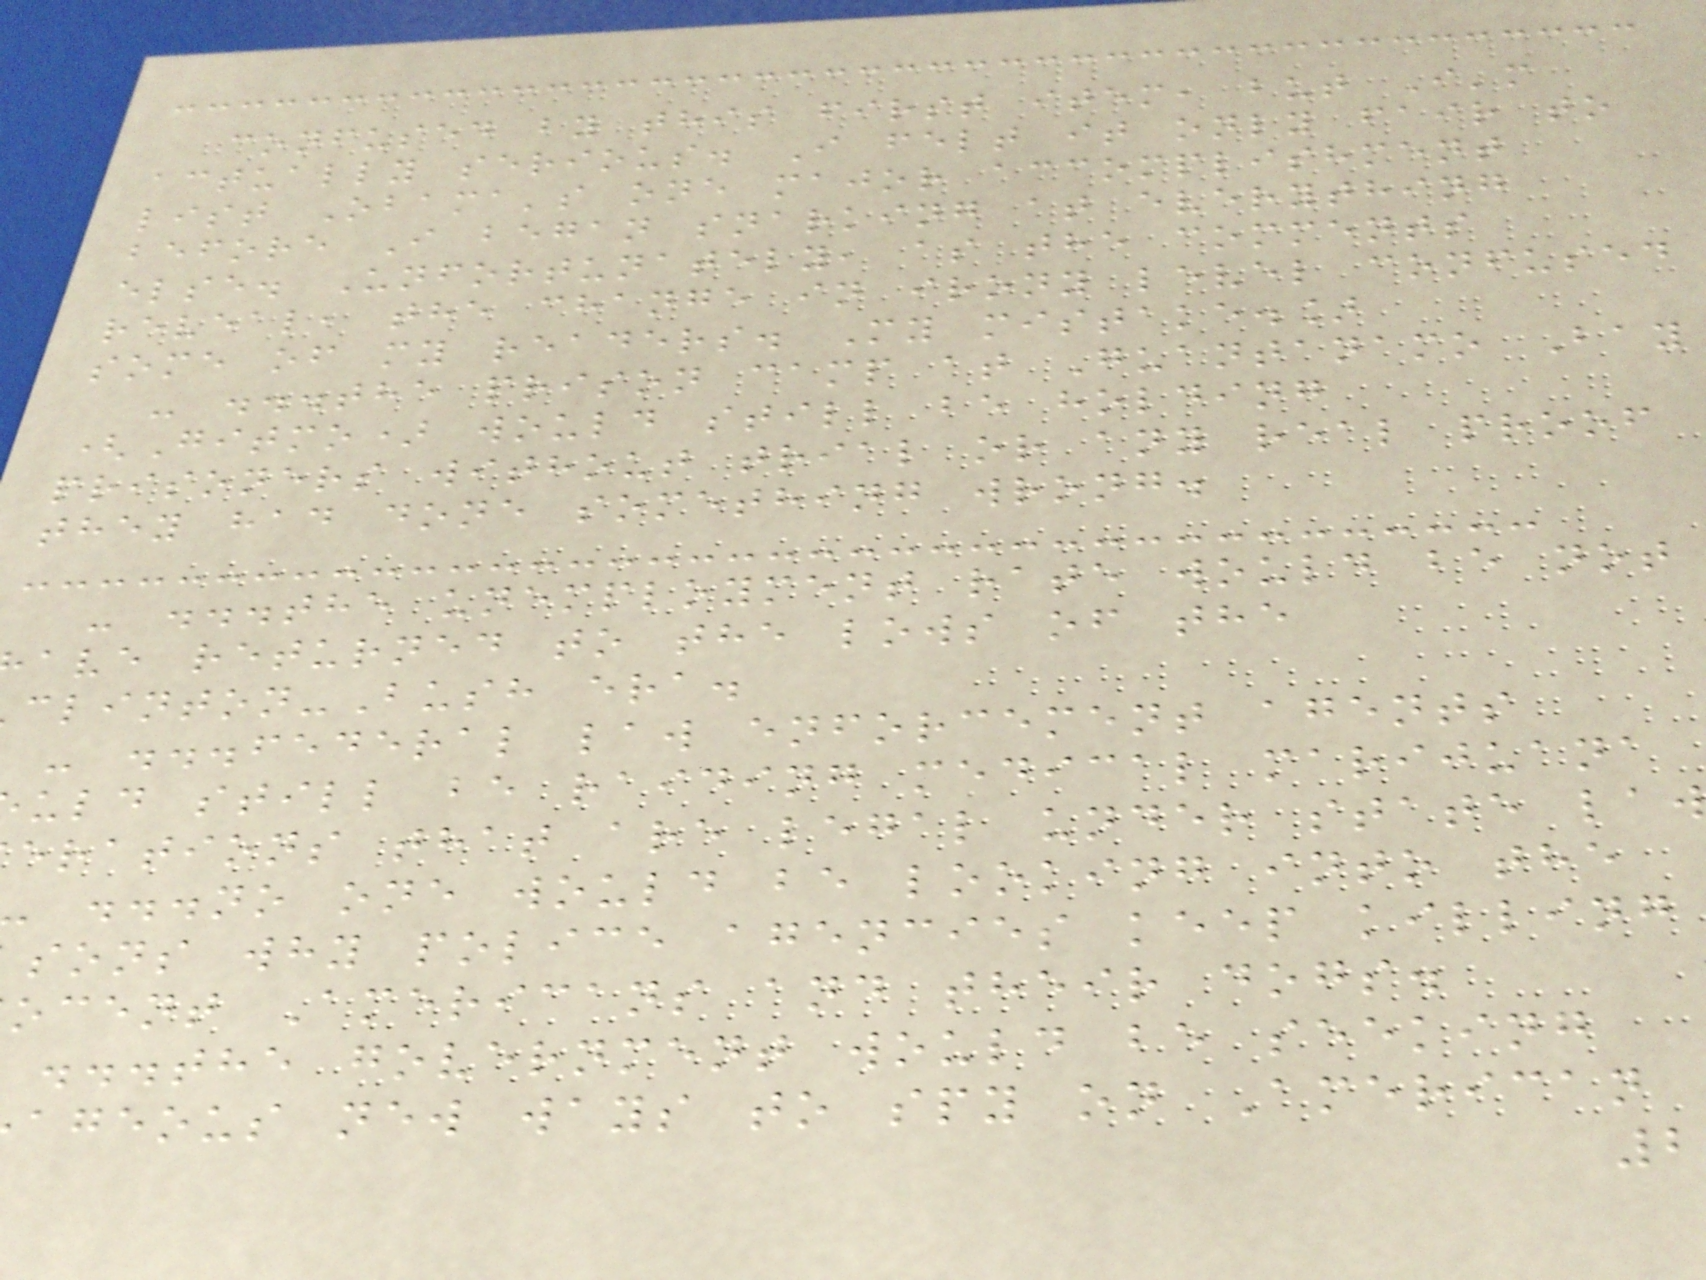confused by this first item, but I'm
actually serious. I felt it only fair to
list Obama's one major accomplishment
before I began snarking at everything
else. Unfortunately, as the comments
reveal, the change in irony level confused
some of my readers. My mistake.]
- ...the prison camp at Guantanamo Bay
(Gitmo) would still be holding
prisoners without trial or any real proof
they had done something wrong.
- ...the unemployment rate would be not
ave returned to the lows of the
linton-Bush era.
- ...federal law enforcement agents
uld still be raiding medical marijuana
erations that are legal under state law
...no one would be looking into the
sons why police agencies keep killing
ocent Americans and their dogs.
...the government would be seeking
ageous new ways to spy on American
